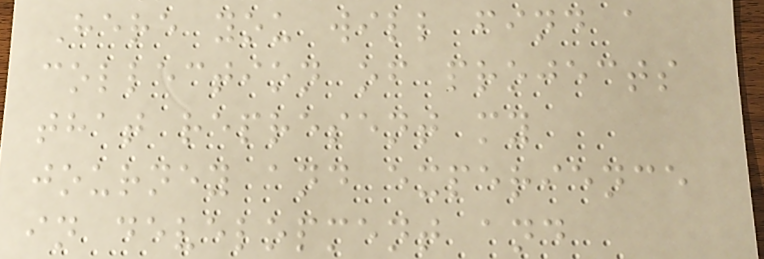Here you will find a
collection of projects
that represent my
journey and experience
in development and
